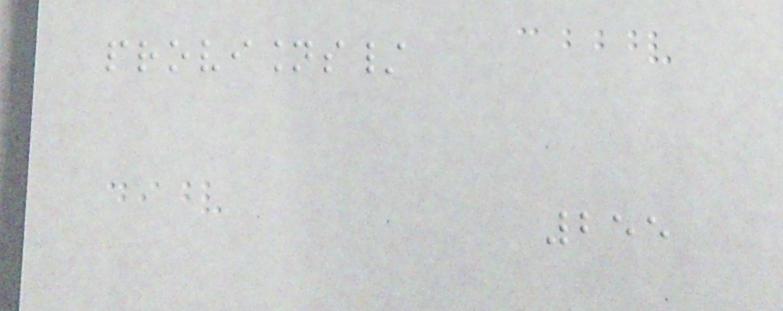provisions/
255
